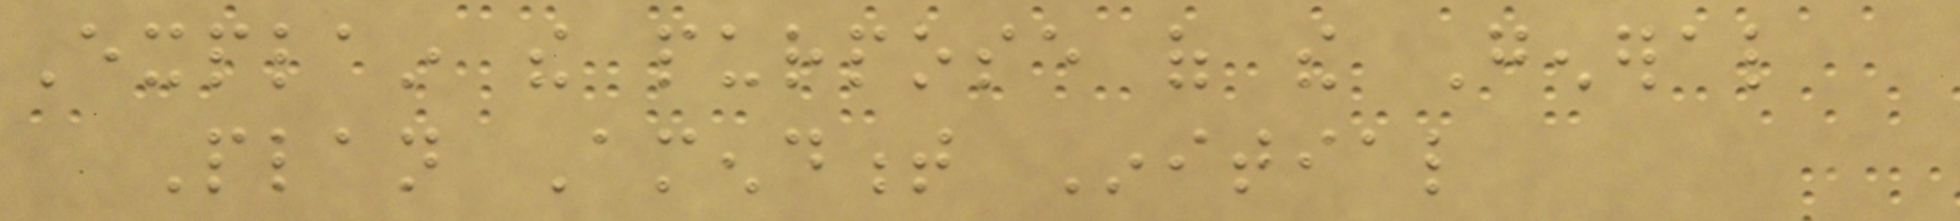Explain the purpose of the General
Plan Amendment Initial
